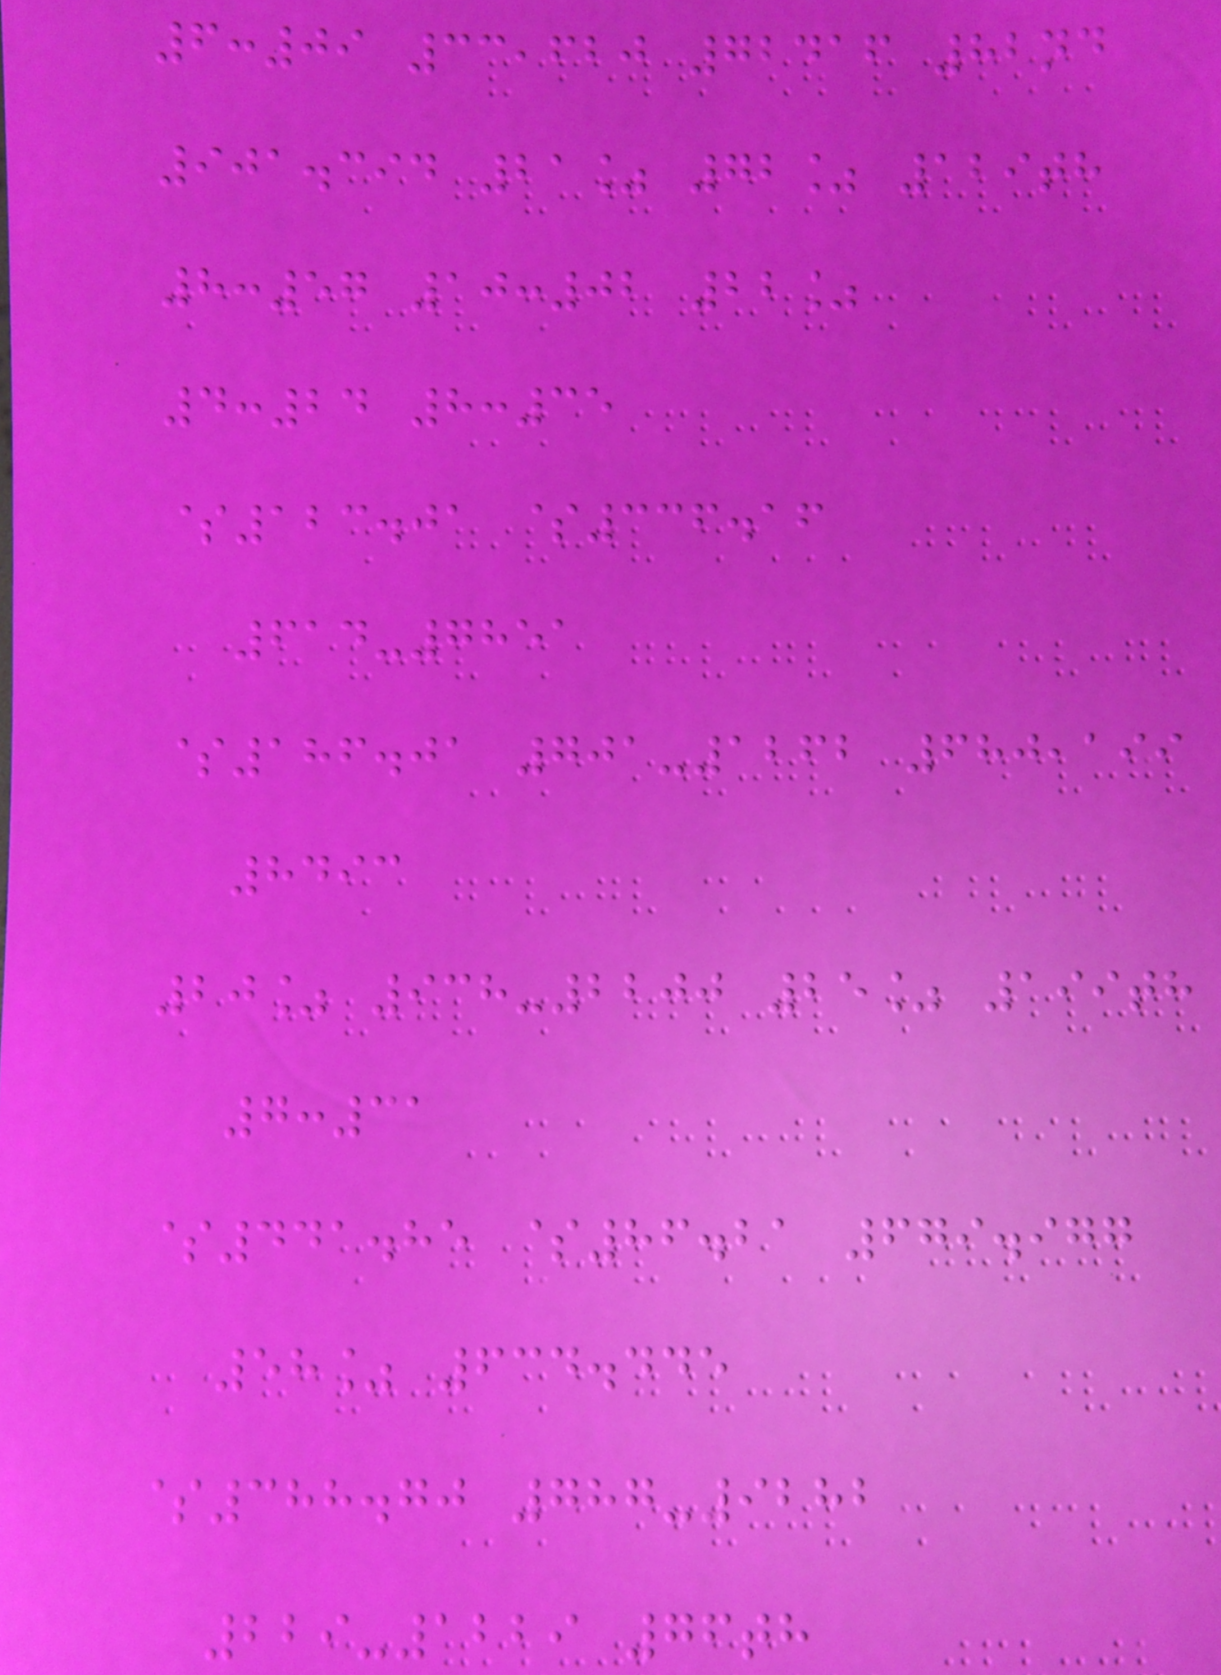6:09 33,620 72416 82nd
901.394 21% 72% 129th
8:57 10:02 22%
4:24 8:35
$123.01 $336.16
614-7851
$186.01 701-1262 680,199
8493
20% 938-2200 25% 199th
7:31
$441.85 $86.21 679.977
58% 634.445
$388.70 787-9282
229-1229 76th
